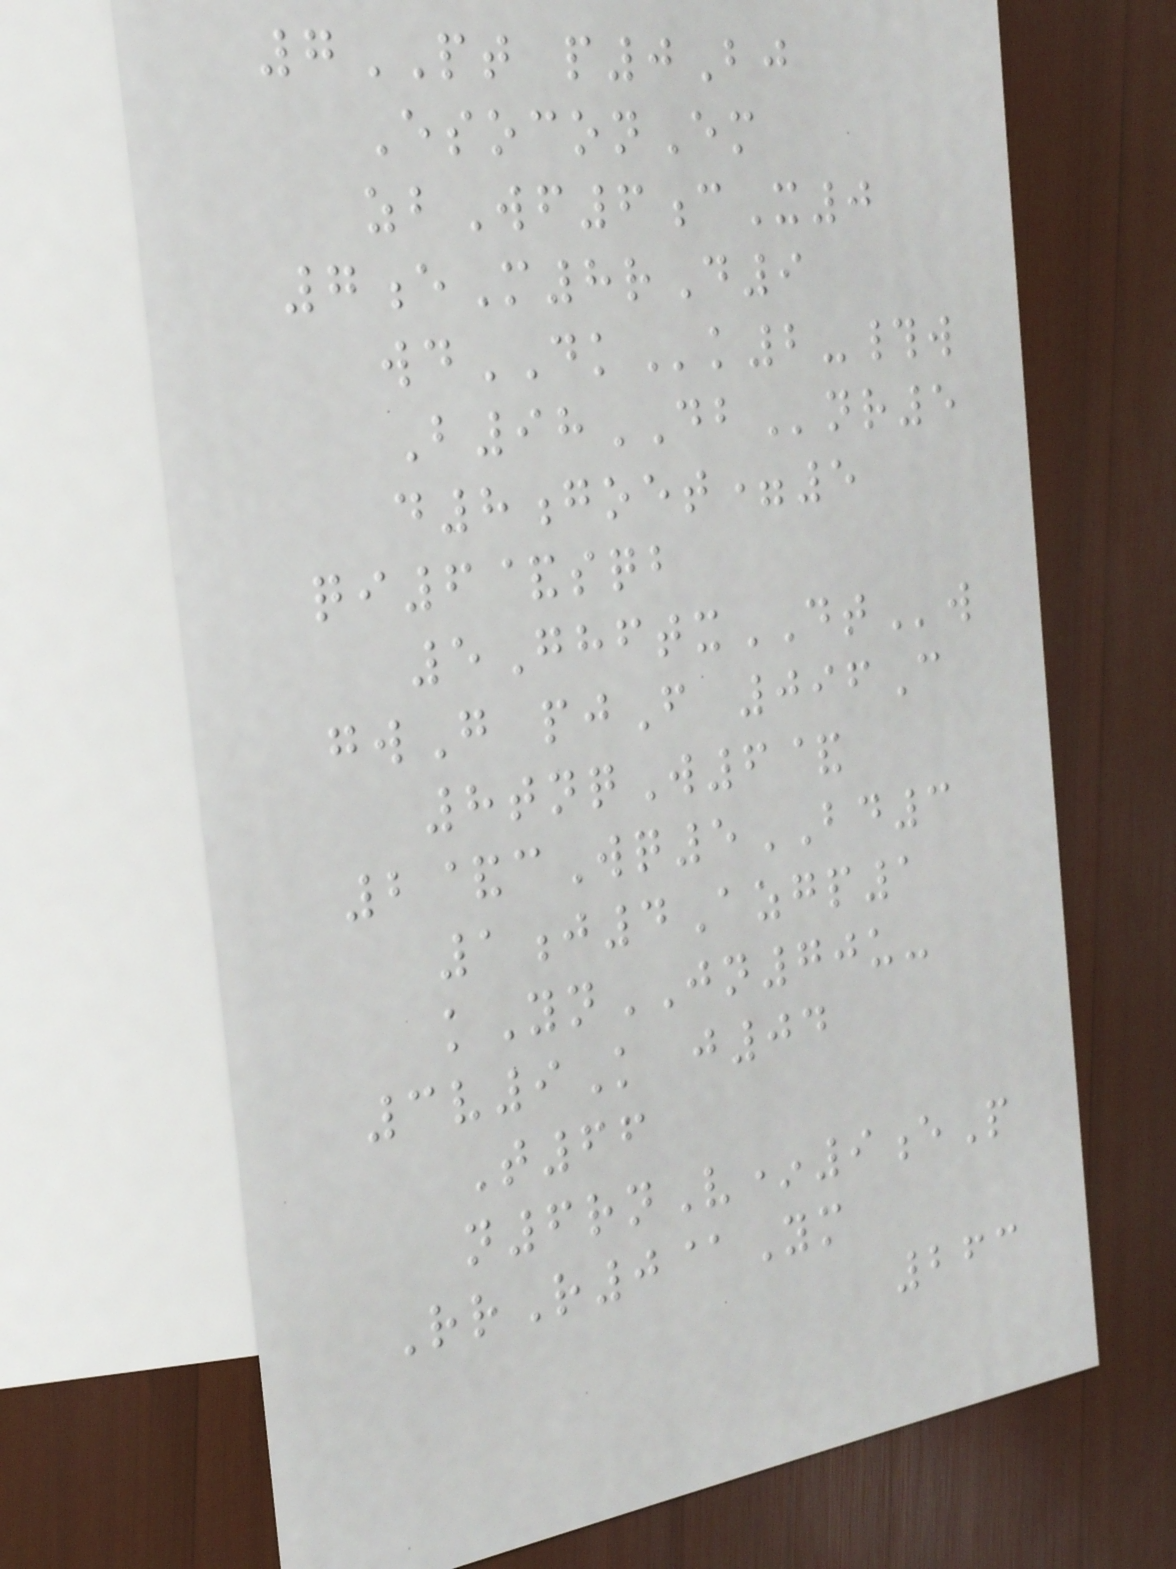7PT p0Bj
EsoconEm
zbWf6cX0
7eM8rD9
wdDKk2-#w
B98DBnr5
d8goet=5
qi6&sqb
5GhftxDTw
gwG pjF 096C
8tnqW6&
2&cWq5BD3
1j4Azgp1
kYnJN70u-
3v9K j04
T66
n6rnV*9eP
RrR0@Ym
263
